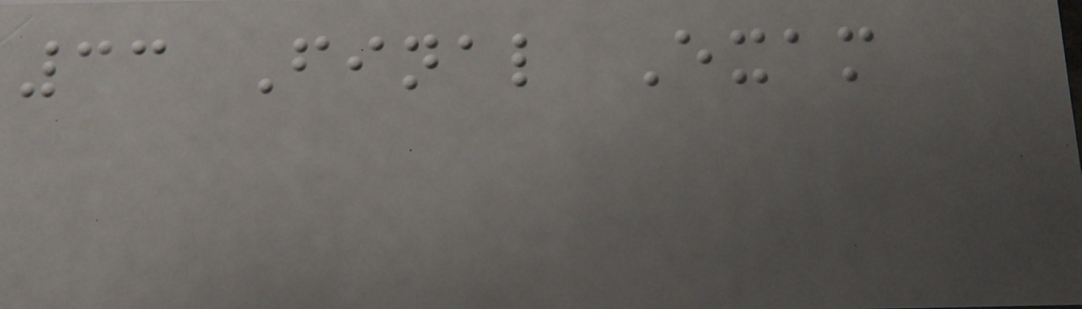33 Final Exam
